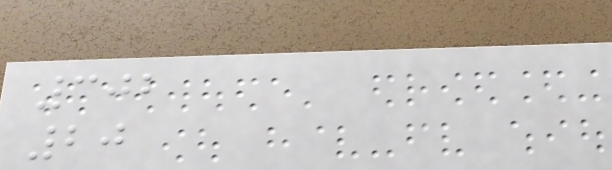302
20
